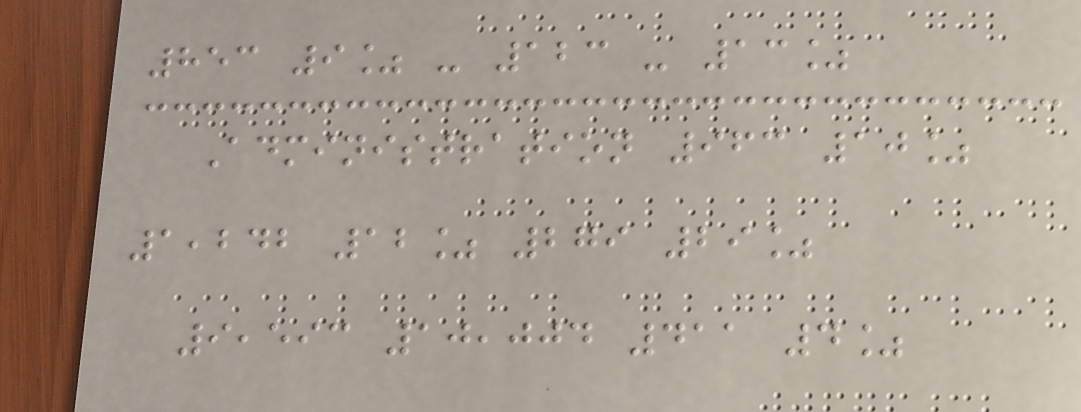853 9% - 123 - 13%
Administration 963 10%
1,242 12% 279 29%
9,593 10,004 411 4%
